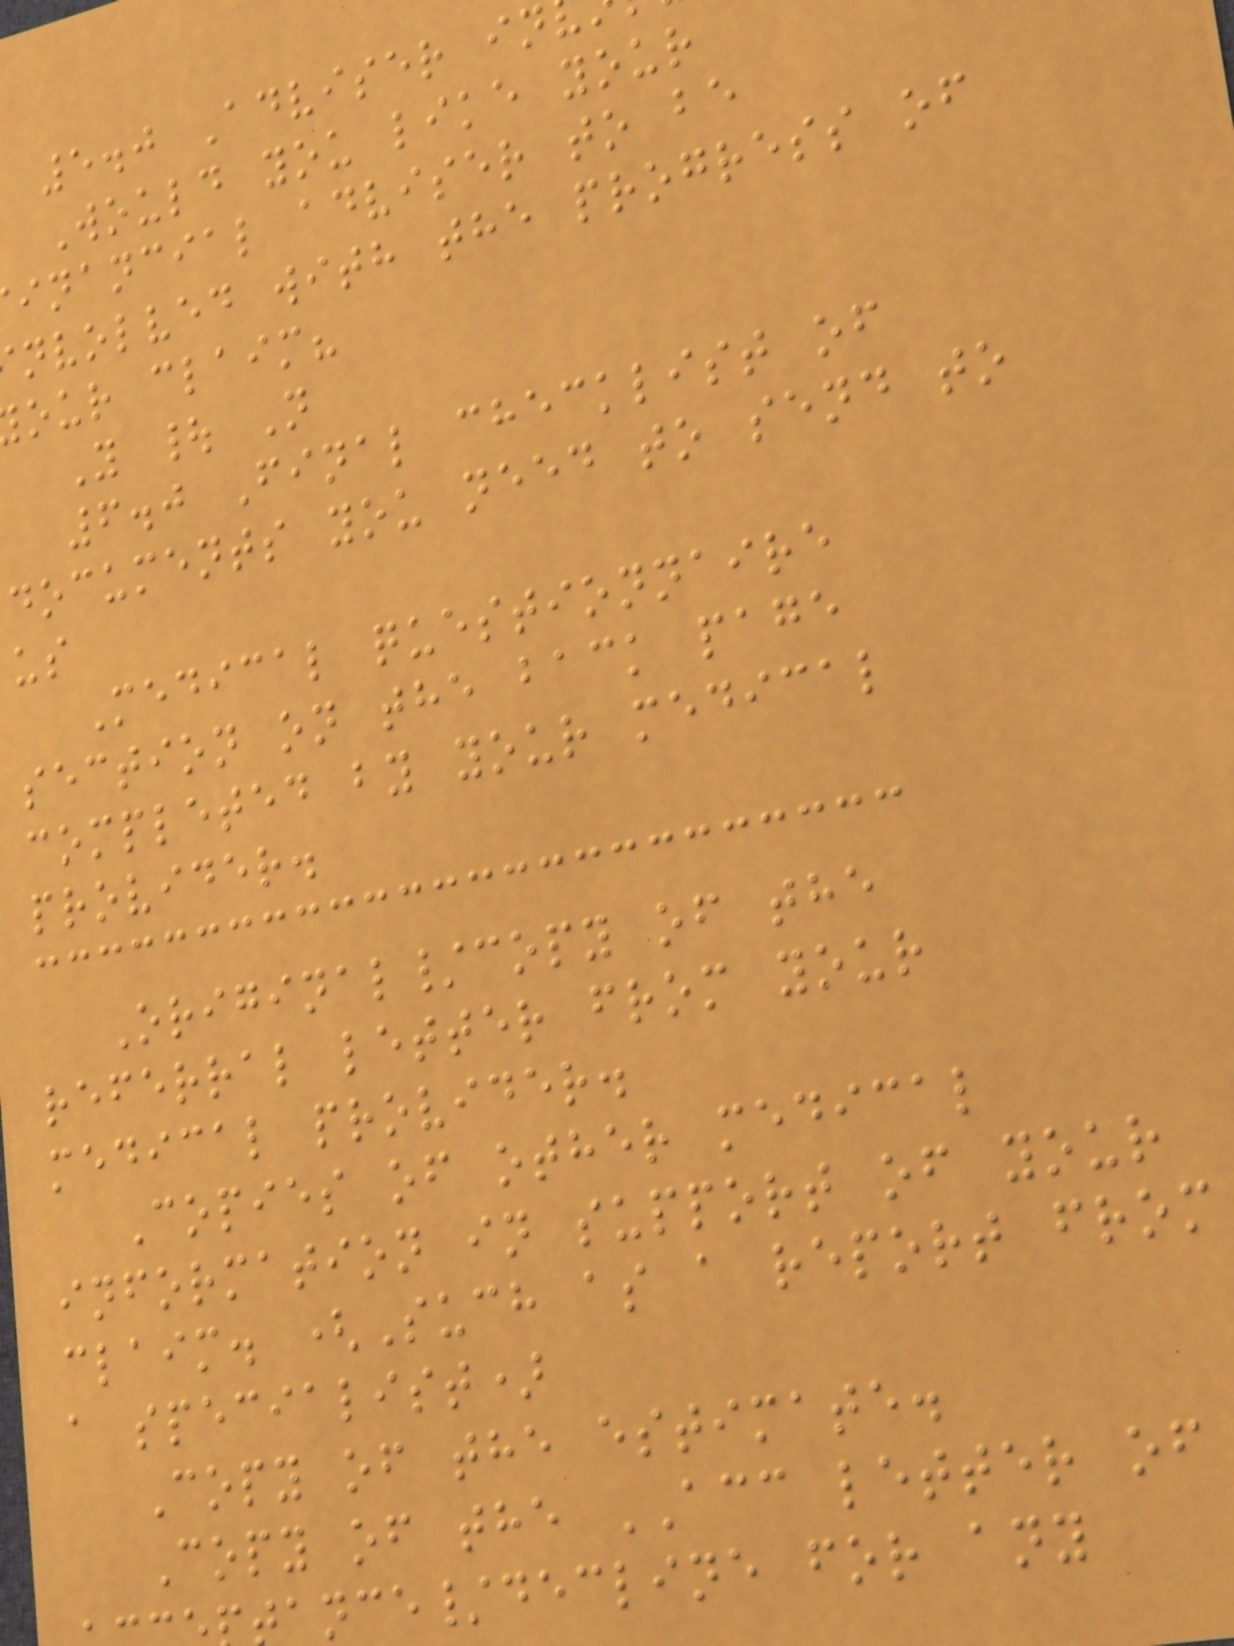5.0 Adviser in
Would you like your
inancial adviser to be
nvolved with the progress of
our claim?
Y | N
6.0 Final checklist of
documents you need to send to
us
Medical questionnaire
section on the back page
completed by your medical
provider.
Original/copy of the
referral letter from your
medical provider.
Copies of other medical
information in support of your
claim. (Such as a report from
a specialist)
Copy of the estimate.
Copy of the ACC letter of
ance/decline for any
